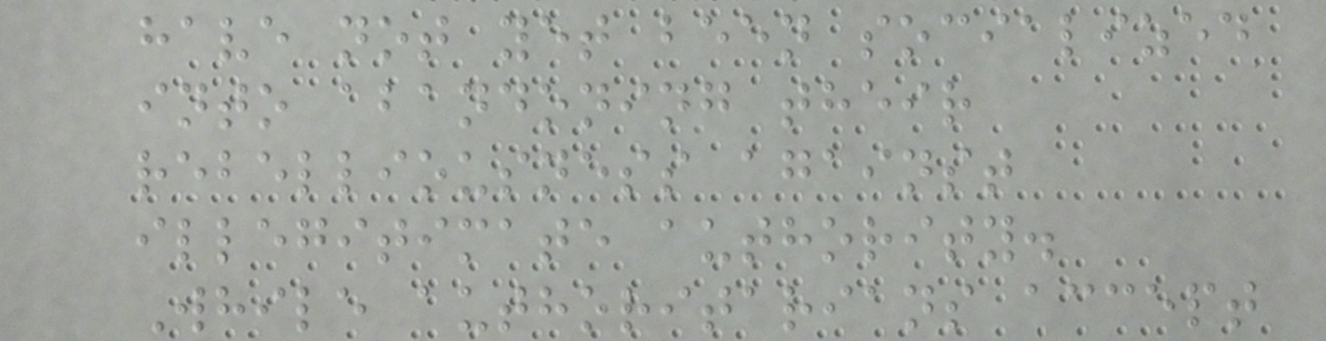have not yet been socialized
into abandoning their
rebelliousness against
illegitimate authority.
While authoritarians accept
